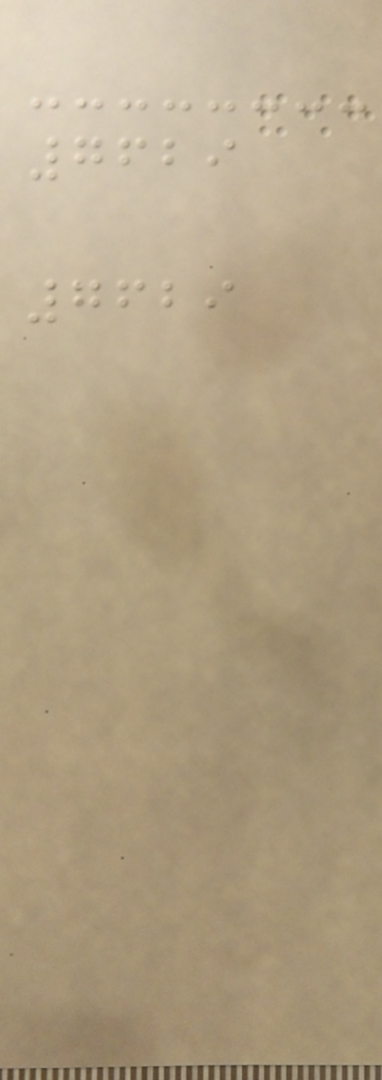7629
7629
